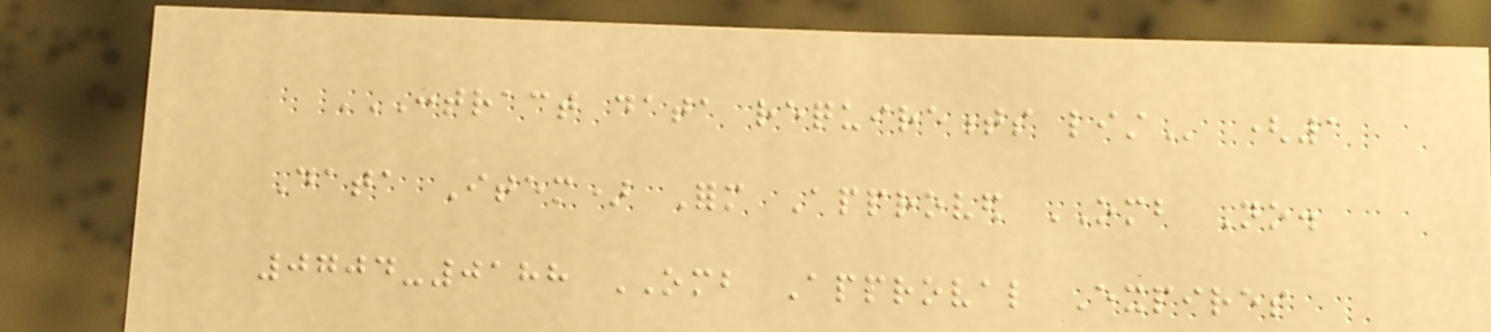CONTRACT DATA REQUIREMENTS LIST (1
Data Item) Form Approved OMB No.
0704-0188 OMB Approval Expires
